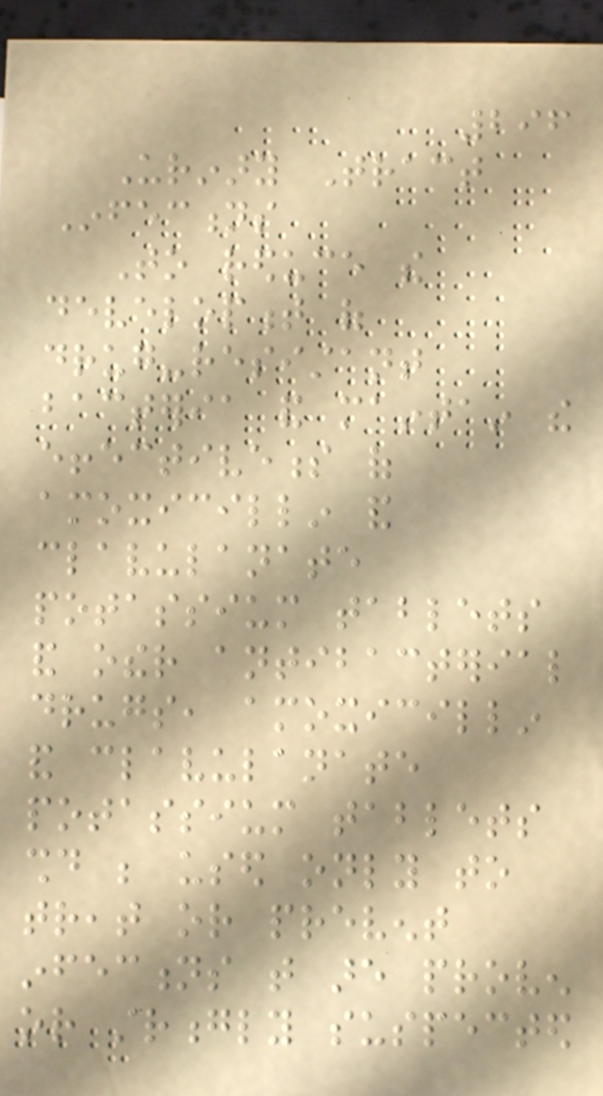296
Urinary Tract
Infections
To reduce the
development of
drug-resistant
bacteria and maintain the
effectiveness of
amoxicillin and
clavulanate
potassium tablets
and other antibacterial
drugs, amoxicillin
and clavulanate
potassium tablets
should be used only to
treat or prevent
infections that are proven
or strongly suspected
